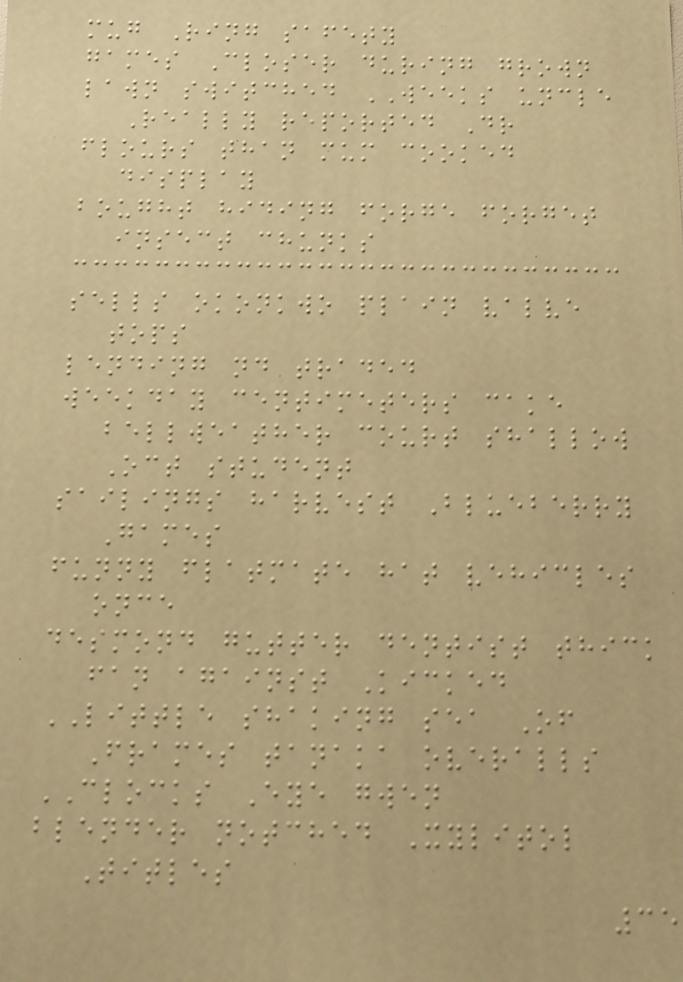mug Ring safety
games Closer during grown
lawn switched WEEKS uncle
Really reported Dr
flours than mum cooked
display
bought hiding forge forget
insect chunks
sells okonkwo plain valve
tops
lending nd traded
weekday centimeters cake
bellweather court shallow
Oct student
sailings harvest Blueberry
Games
funny flatmate hat vehicles
once
desmond gutter dentist thick
fan against Kicked
LITTLE shaking sea Of
Frames tanaka overalls
CLOCKS Eye gwen
blender notched Xylitol
Titles
35
